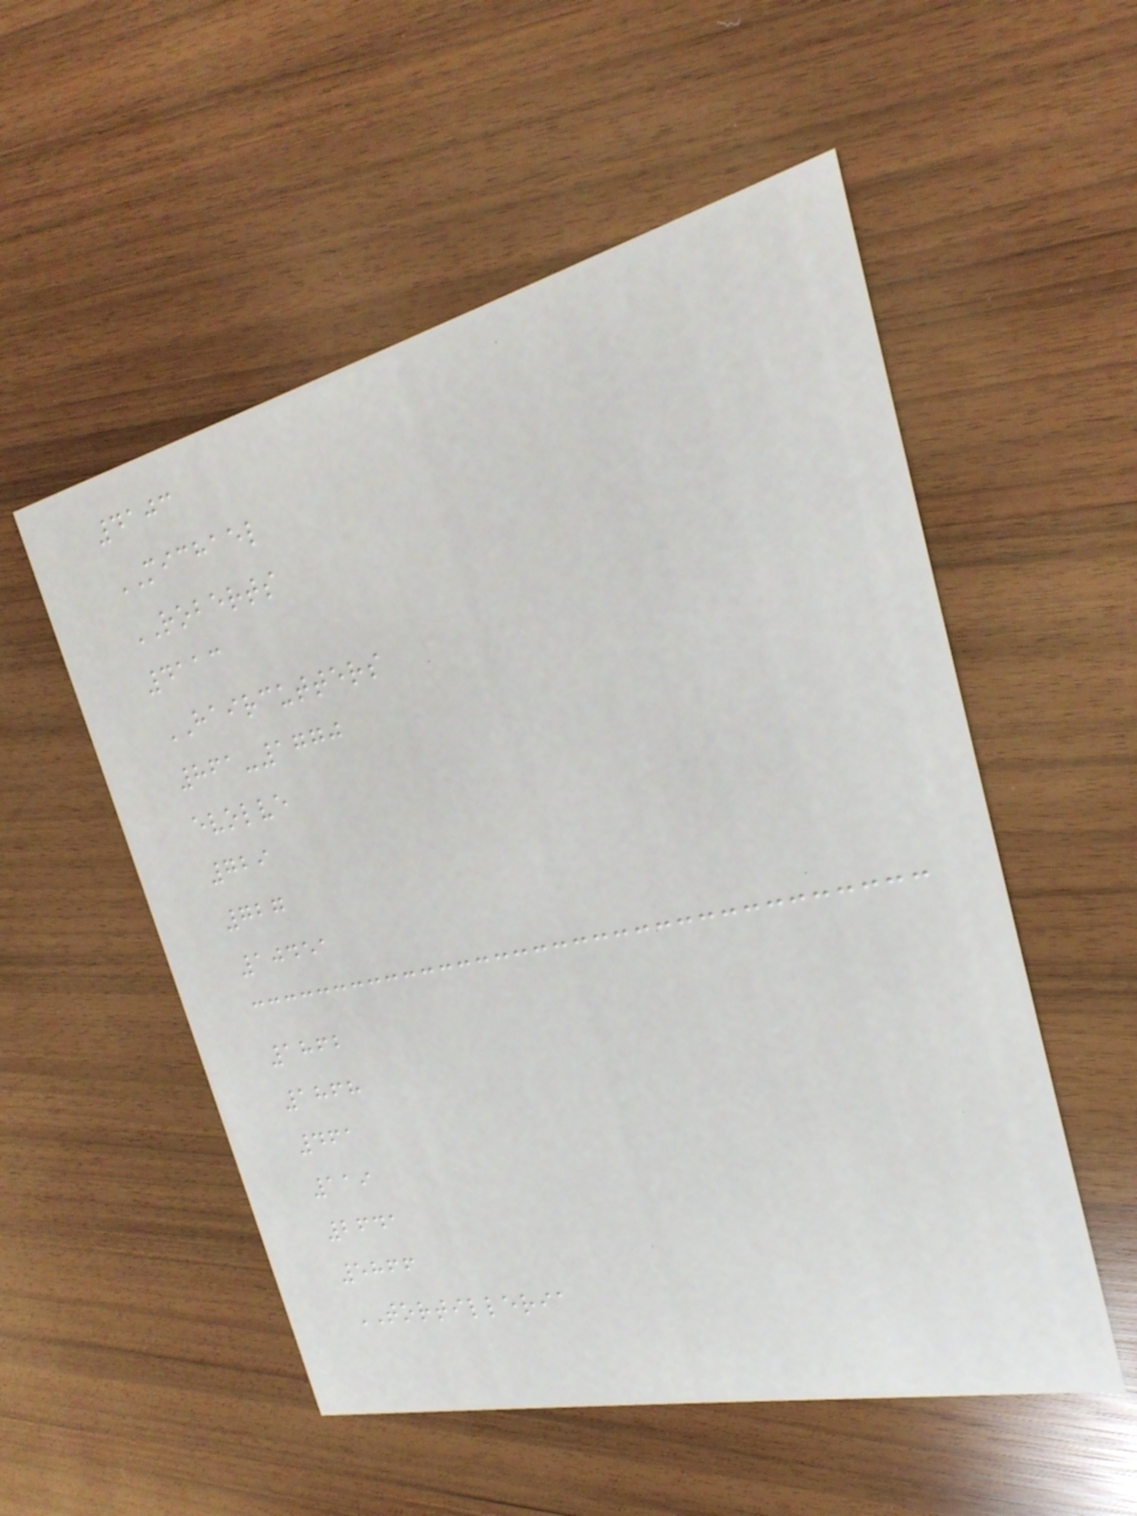4103
MICHAEL
ROBERTS
4113
HAIRCUTTERS
861-1770
evolve
729
727
10451
1862
1868
461
119
2641
5866
TORTILLERIA
